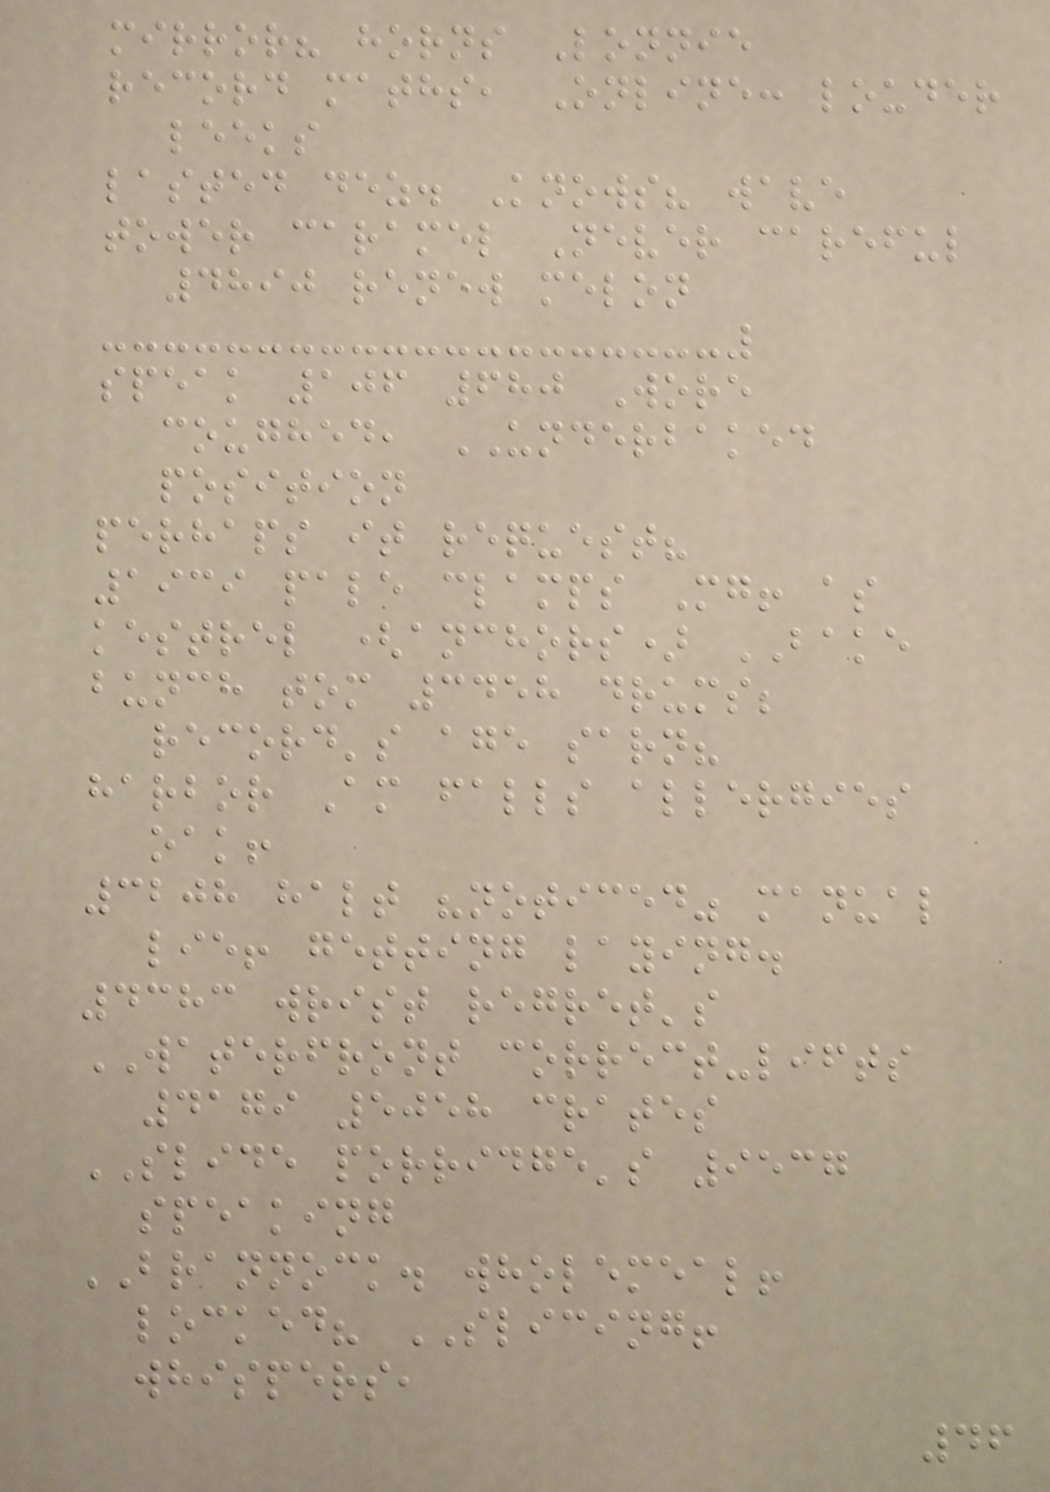mirror? horns Lonnie
record maths, Online: louder
leeks
lasted dez. Knows? wave
tower caramel Never careful
4890 renew melon
speak 106 680 Wore
coughed, UNDERBAKED
position
perhaps it request?
1939 pale clamps Mg! as
kestrel (anchors) BAKE
bunch tom 3458 drums;
record's age sarn?
harbor Am falls allergies
oak!
3208 halt "noticed" manual
lie! getting laying.
4383 wrist regret's
WATERFRONT correct-lifts
4179 5058 crates
SLIDE porridge's 9537
speaking
BRANNOCK. wholemeal!
locked? SLICING!
whispers,
46
